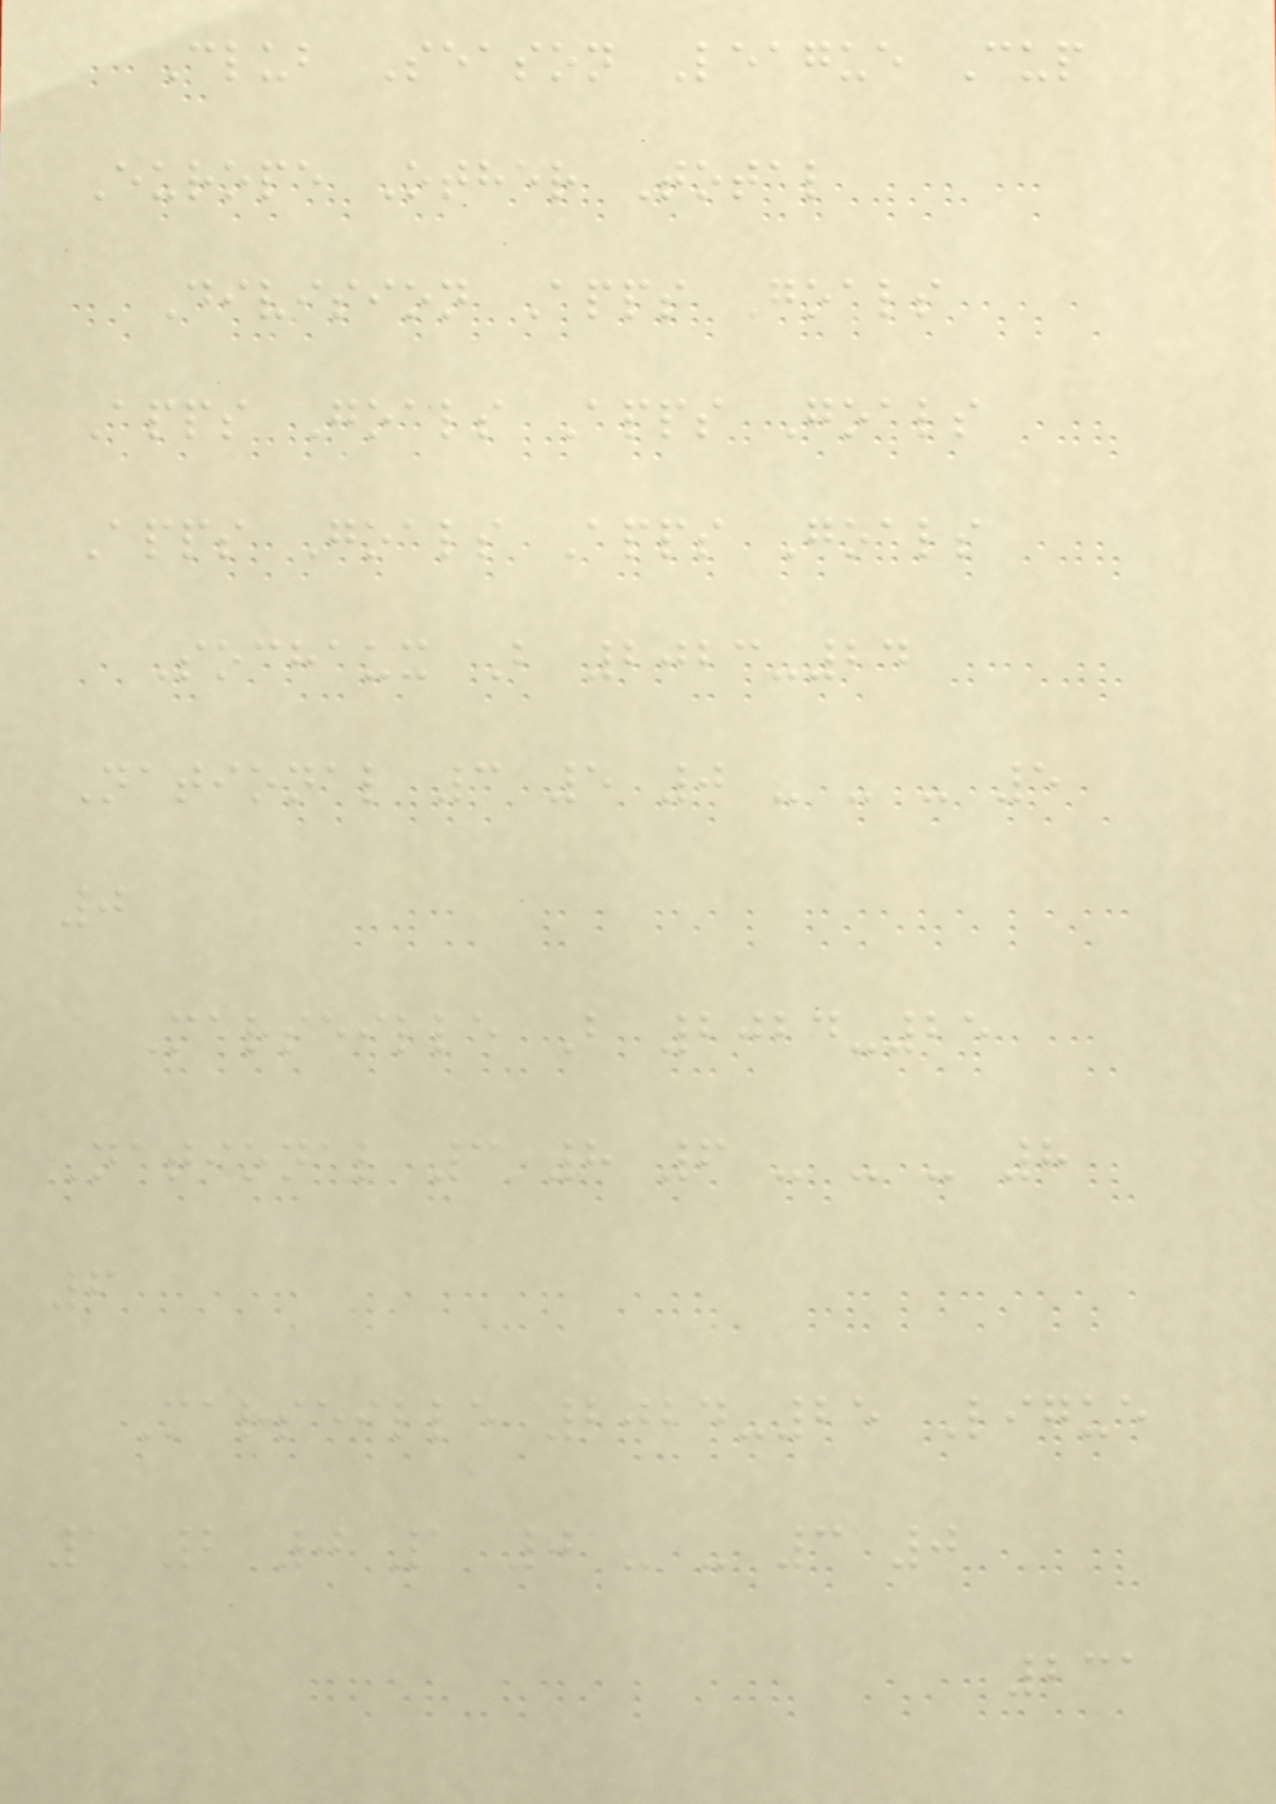Club Season League Cup
Europe Other Total
Division Apps Goals
Apps Goals Apps Goals
Apps Goals Apps Goals
Sochaux B 2023-24
National 3 5 0 - - - 5
0
Marseille B 2024-25
National 3 8 6 - - - 8
6
Marseille 2024-25 Ligue
1 2 0 1 0 - - 3 0
231
